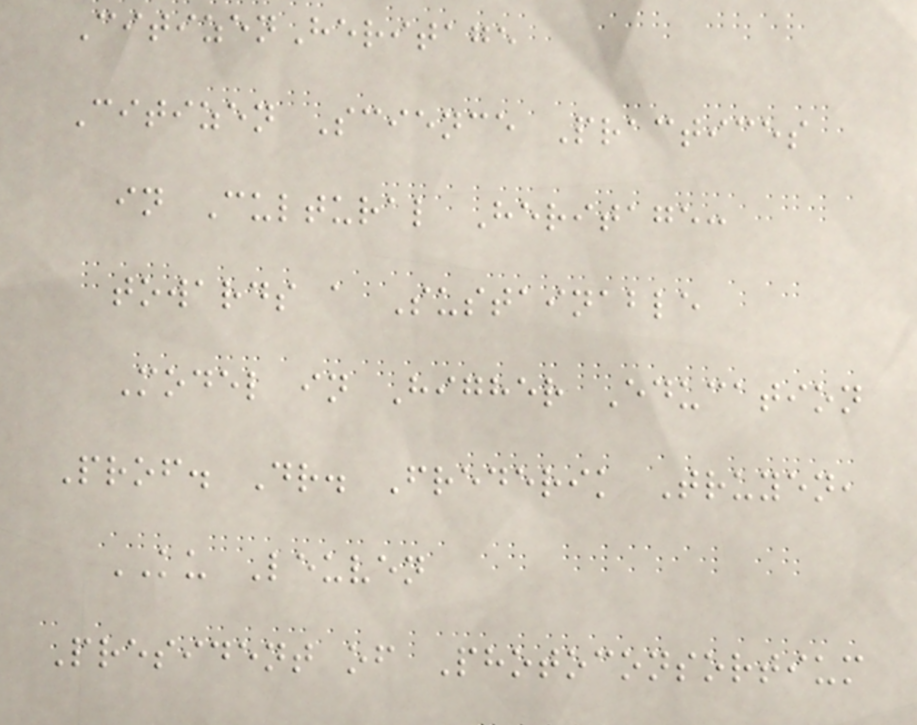CitizenHeritage
Citizen Science Practices
in Cultural Heritage:
towards a Sustainable
Model in Higher Education
Prof. Dr. Frederik Truyen,
KU Leuven
President of Photoconsortium
